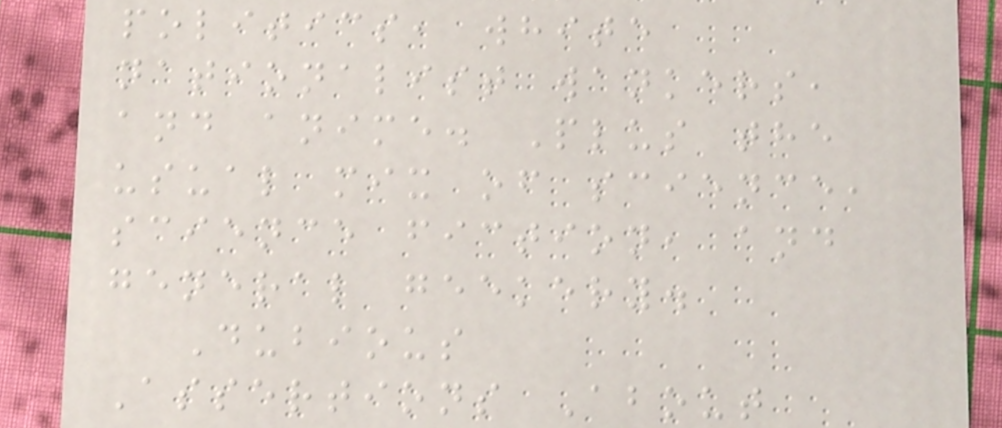politics, white
nationalist wankers,
and anime. Plus the
usual mix of science,
science fiction, and
general geekery.
Dubious
Assertions About
